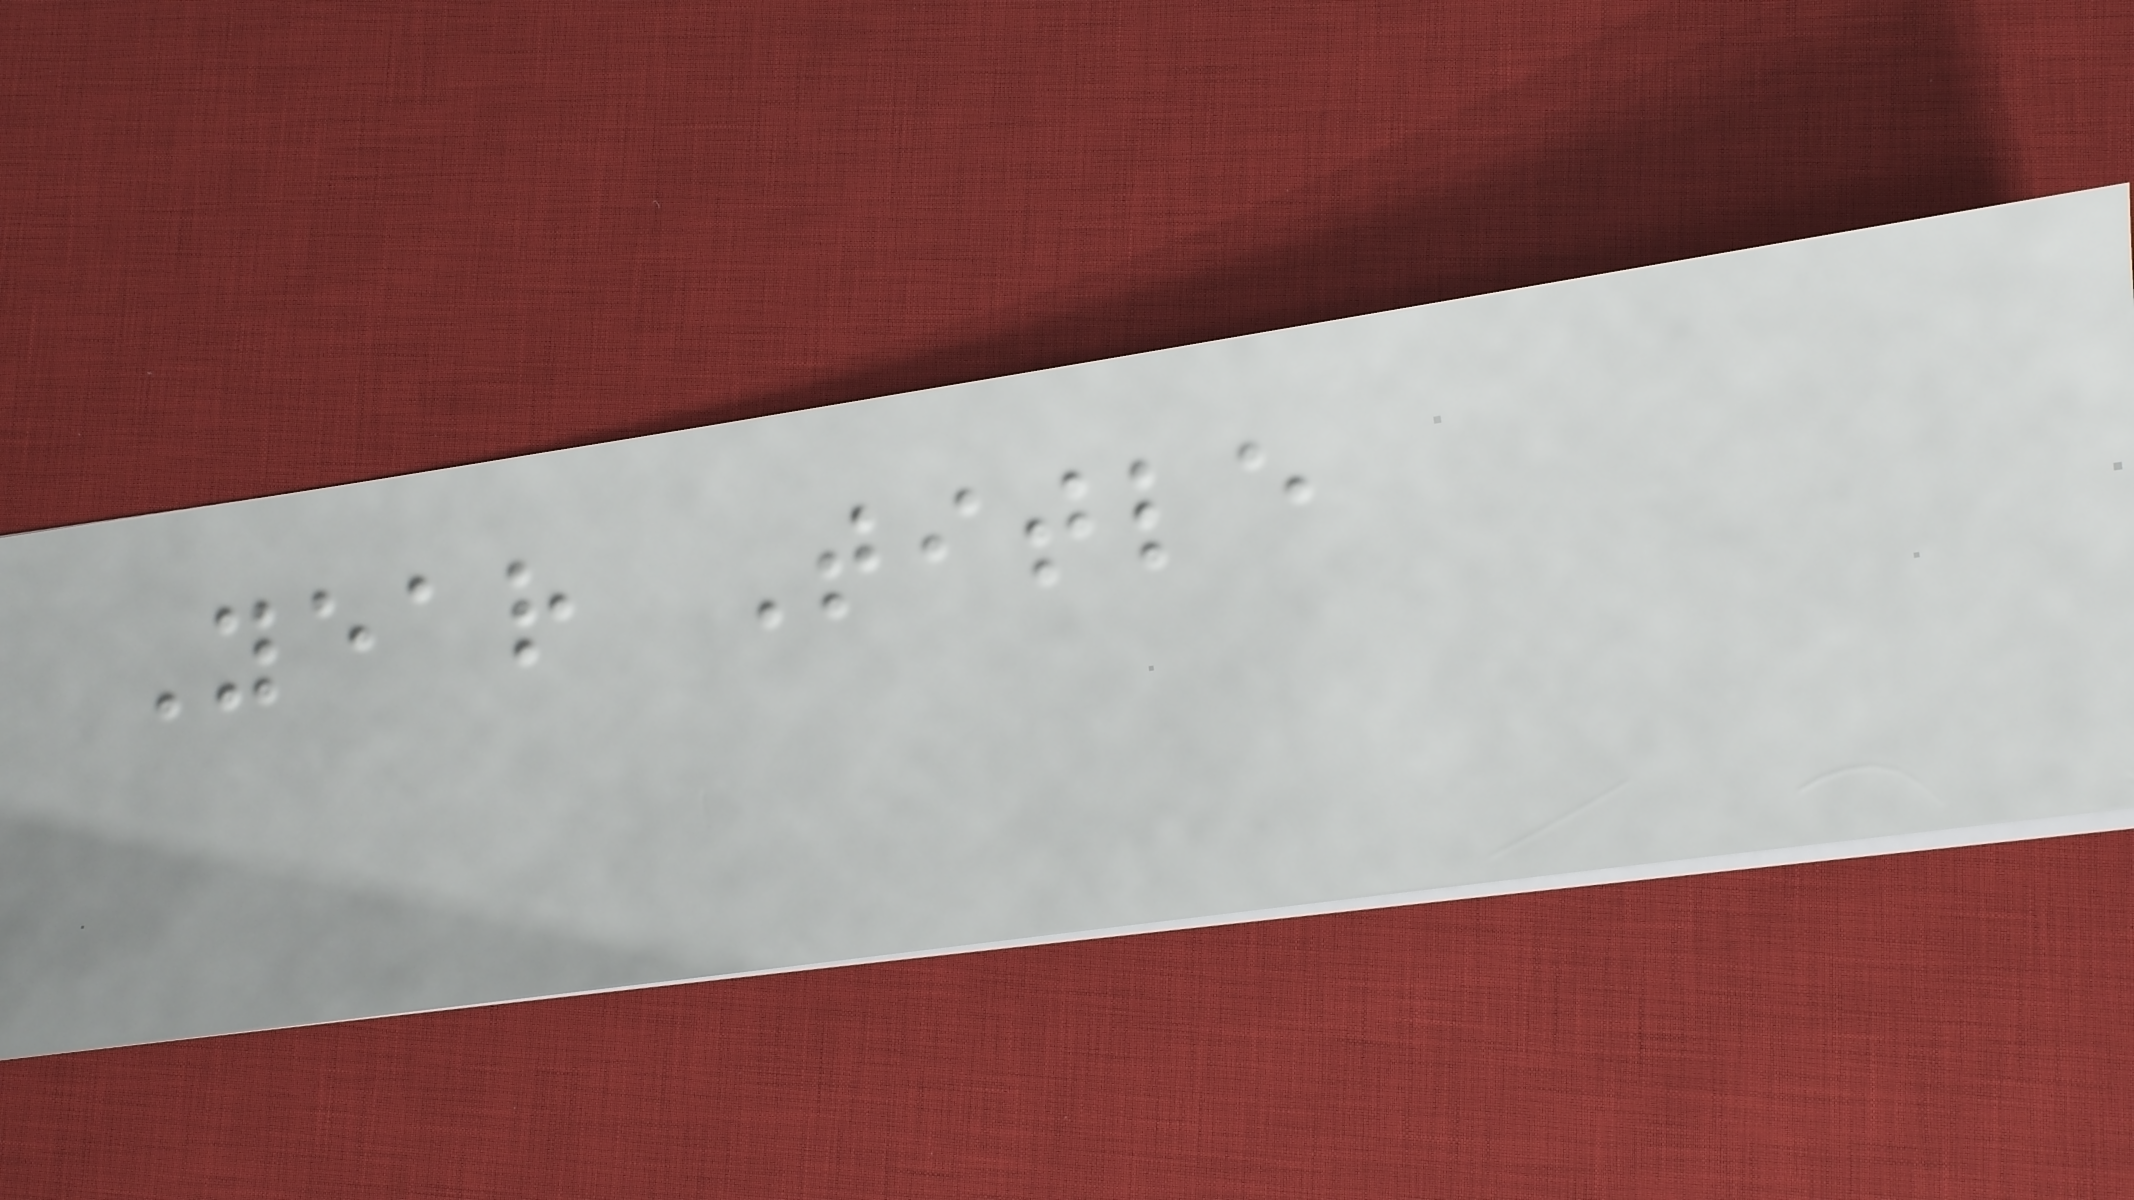Year Title
